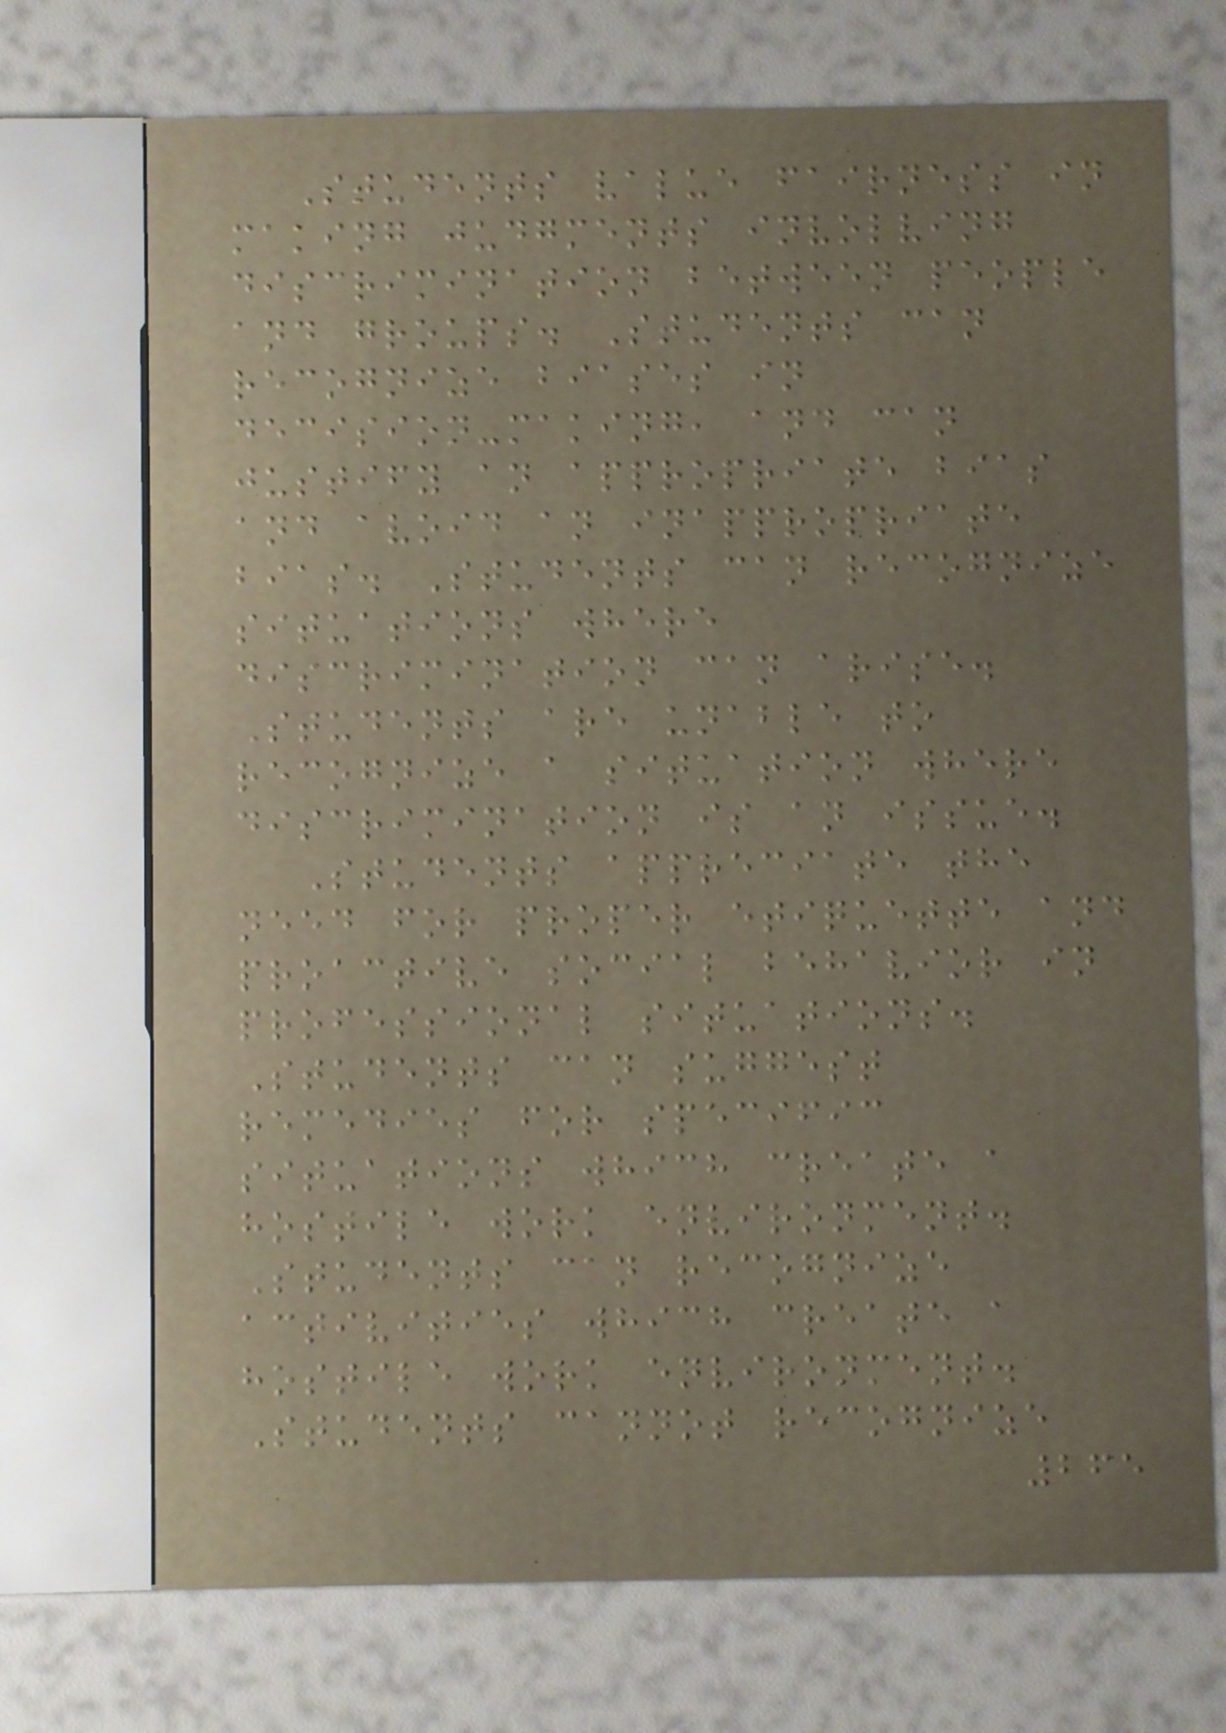Students value fairness in
making judgments involving
discrimination between people
and groups. Students can
recognize biases in
decision-making, and can
justify an appropriate bias
and avoid an inappropriate
bias. Students can recognize
situations where
discrimination can arise.
Students are unable to
recognize a situation where
discrimination is an issue.
Students appreciate the
need for proper etiquette and
proactive social behavior in
professional situations.
Students can suggest
remedies for specific
situations which create a
hostile work environment.
Students can recognize
activities which create a
hostile work environment.
Students cannot recognize
265
